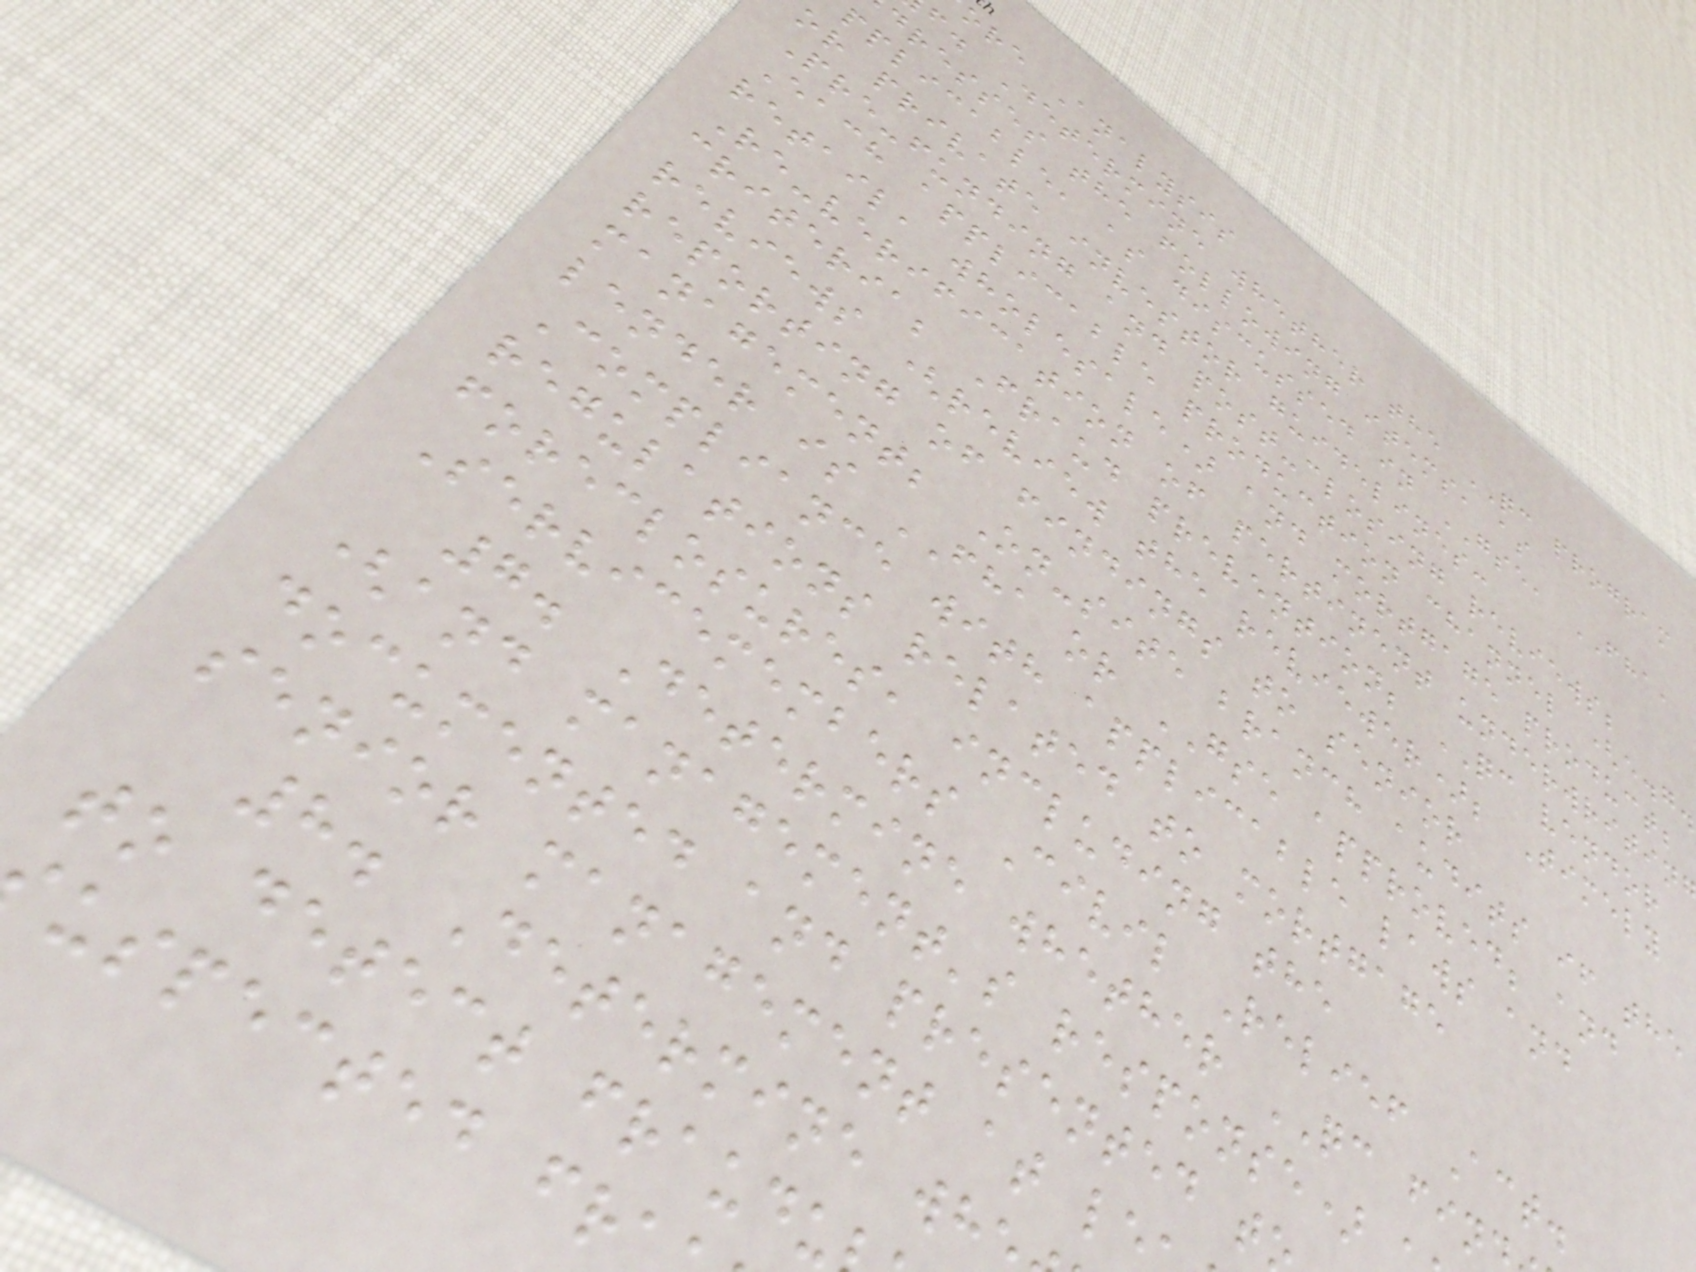ore Analysis
f. Determine whether the QC program
dresses the following items, as
pplicable, as discussed in GSE, FHA,
or private investor guidelines:
Pre-funding and post-closing reviews;
Each applicable production channel (e.g.
retail, wholesale) and mortgage product;
Re-verification of pertinent underwritin
criteria; Fraud prevention; QC vendor
reviews (review the reviewer); Timely
reporting of findings to senior
management; On-site branch audits if the
lender is FHA or GSE approved; and
Compliance with applicable laws and
regulations related to mortgage
foreclosures, including the
Servicemembers Civil Relief Act.
7. Determine whether QC fin
(and management's response)
documented and presented t
senior management at le
8. Determine wh
to detect fraudu
uspected fr
